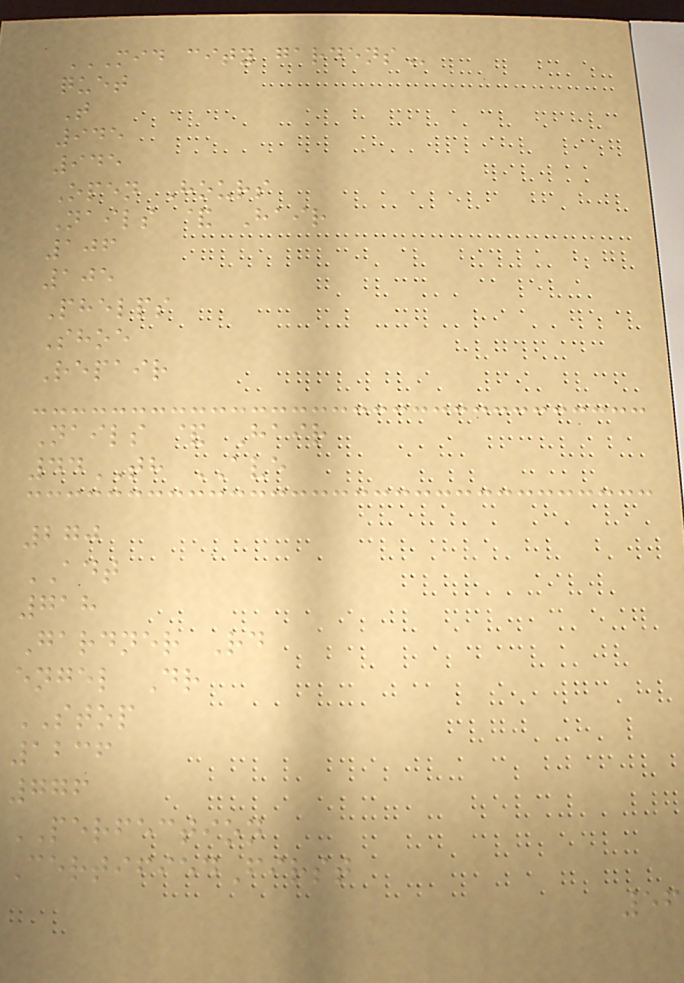MID CITY GARDENS
quet
T
945
945
Open Hours
Nails & Hair
106
105
Phelps
Shoe
Repair
Nails & Hair
44TH AVE
270
ADT
718
Gardner Rd
engel Dr
STOP
1236
776
PERFECTION
CertifiedFirst
56
